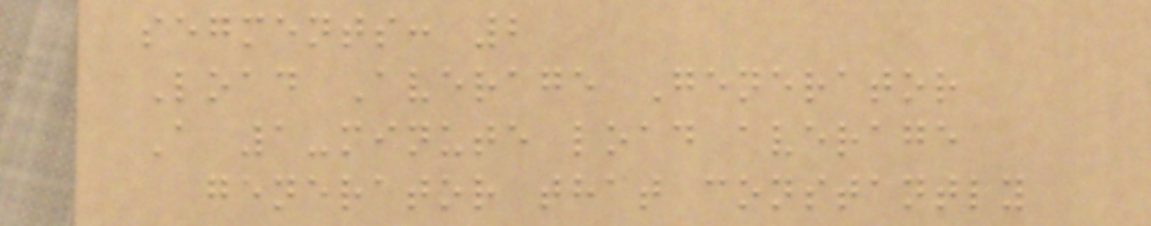segments: 2
Load Average Generator
A 1-minute load average
generator that constantly
